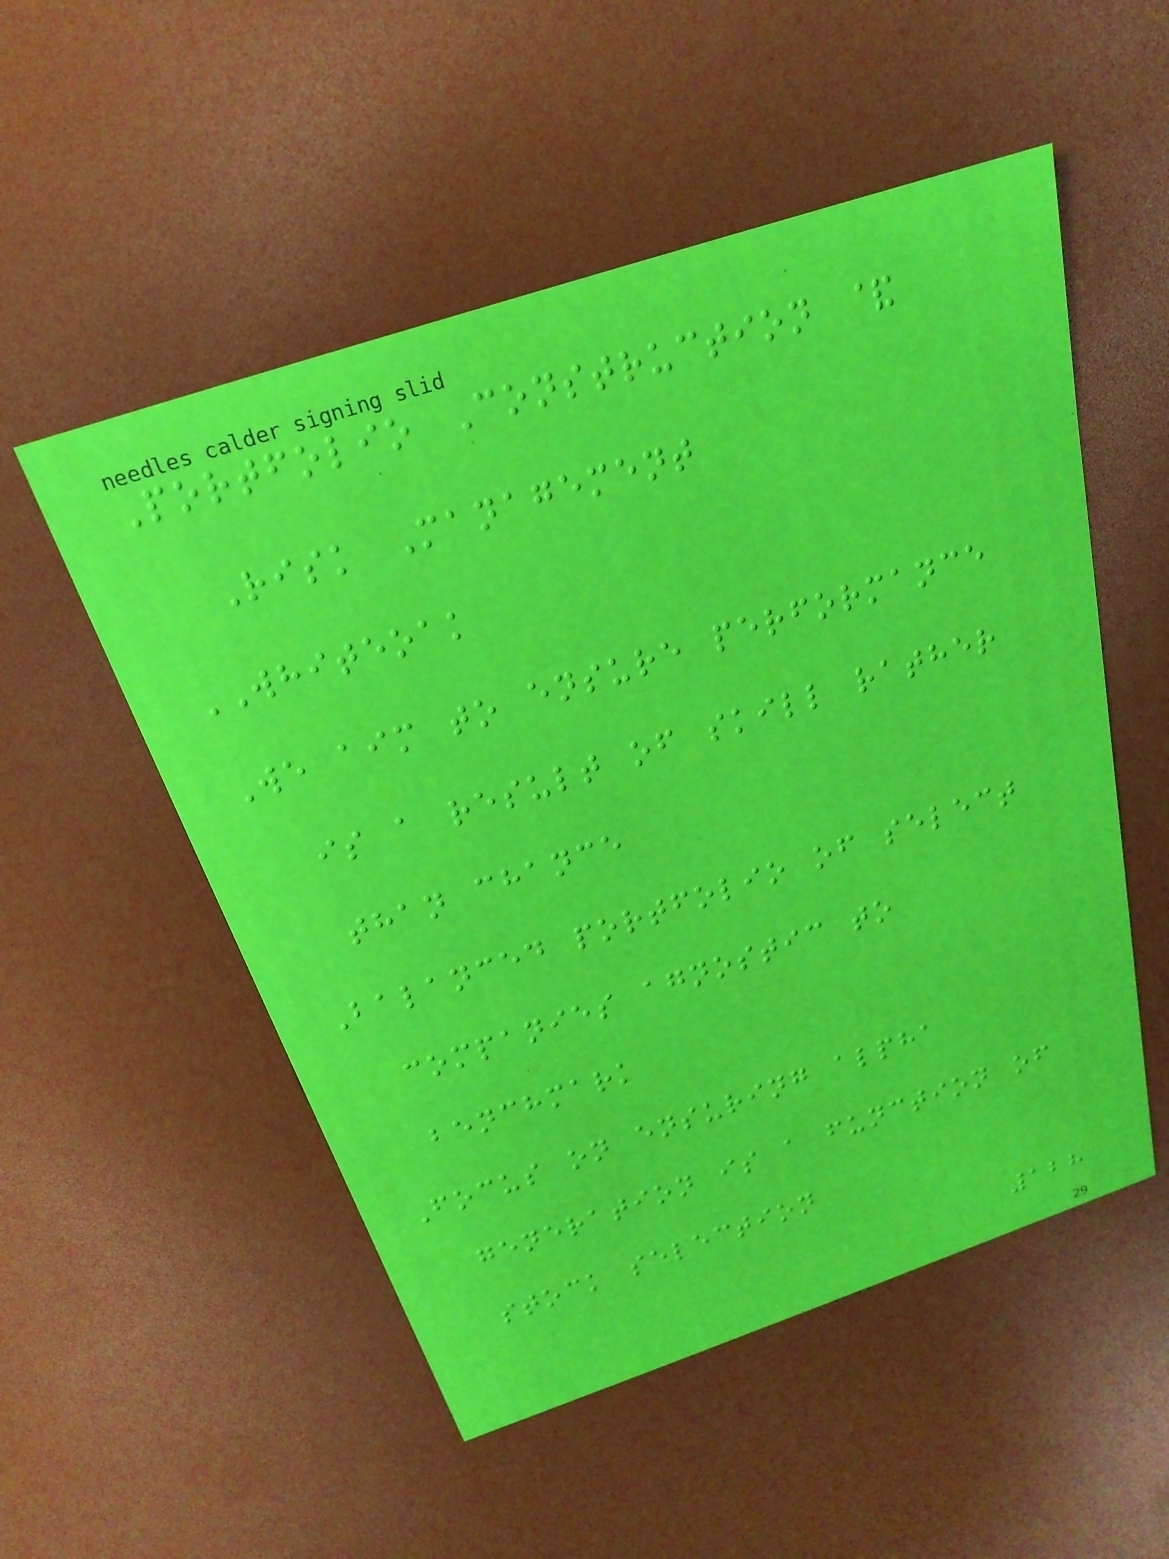Portfolio Construction &
Risk Management
WHITEOAK
We aim to ensure performance
is a result of skill rather
than chance
Balanced portfolio of select
companies agnostic to
benchmark
Focus on ensuring alpha
generation is a function of
stock selection
128
